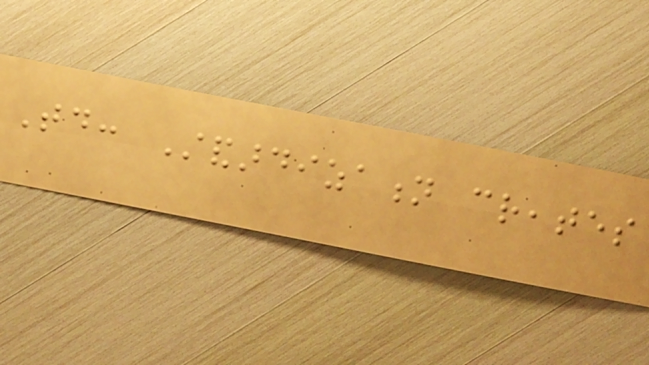Today: Standardization creates
